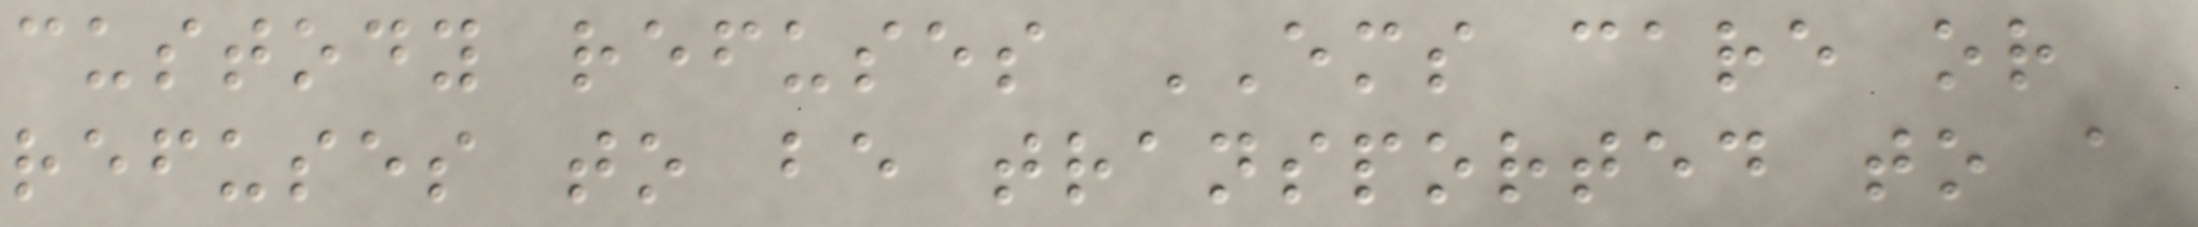custody refuses EMS care or
refuses to be transported to a
